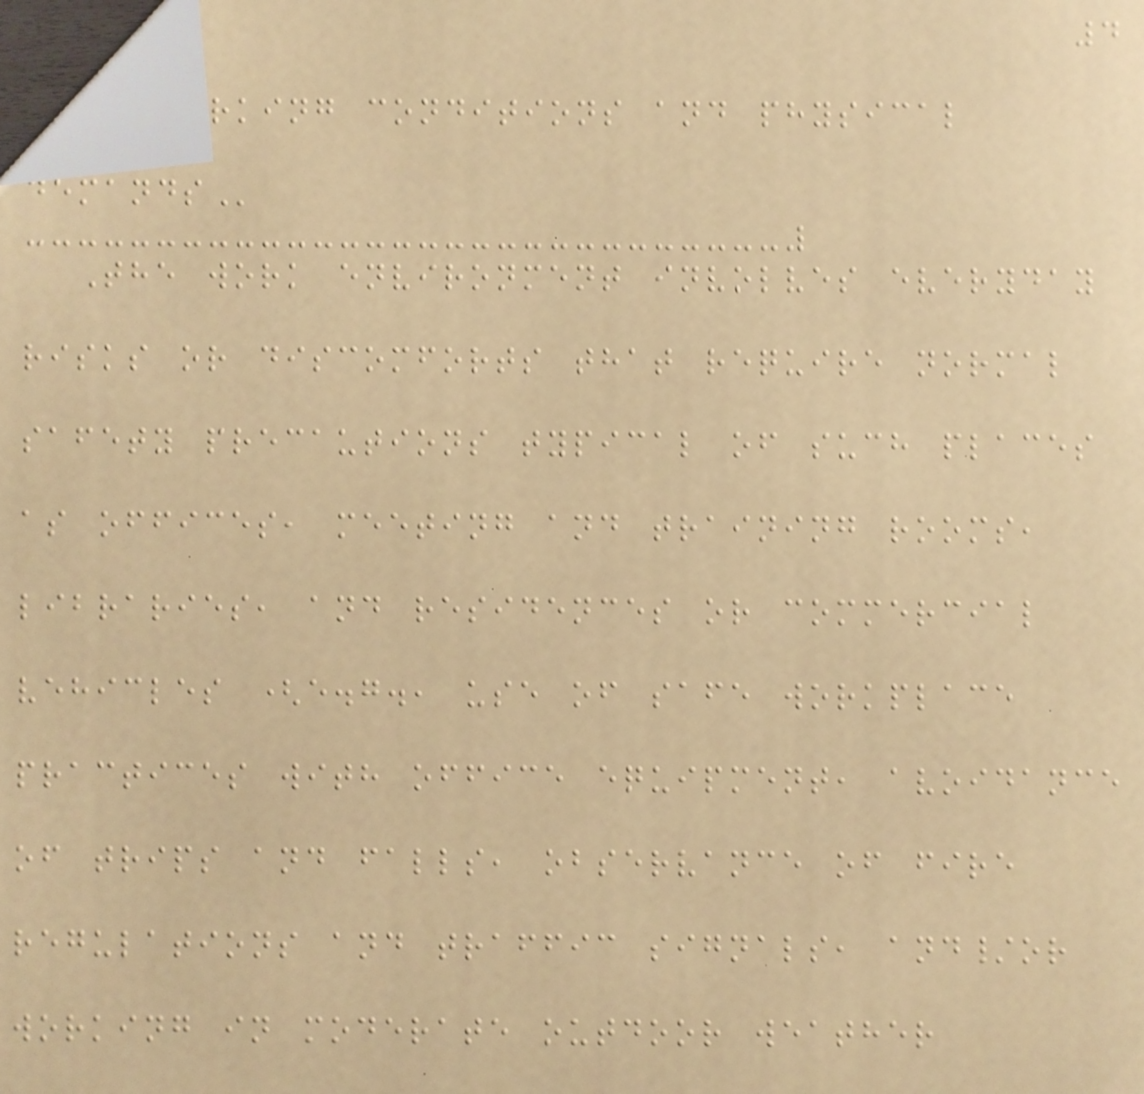4
WORKING CONDITIONS AND PHYSICAL
DEMANDS
The work environment involves everyday
risks or discomforts that require normal
safety precautions typical of such places
as offices, meeting and training rooms,
libraries, and residences or commercial
vehicles (e.g., use of safe workplace
practices with office equipment, avoidance
of trips and falls, observance of fire
regulations and traffic signals, and/or
working in moderate outdoor weather
